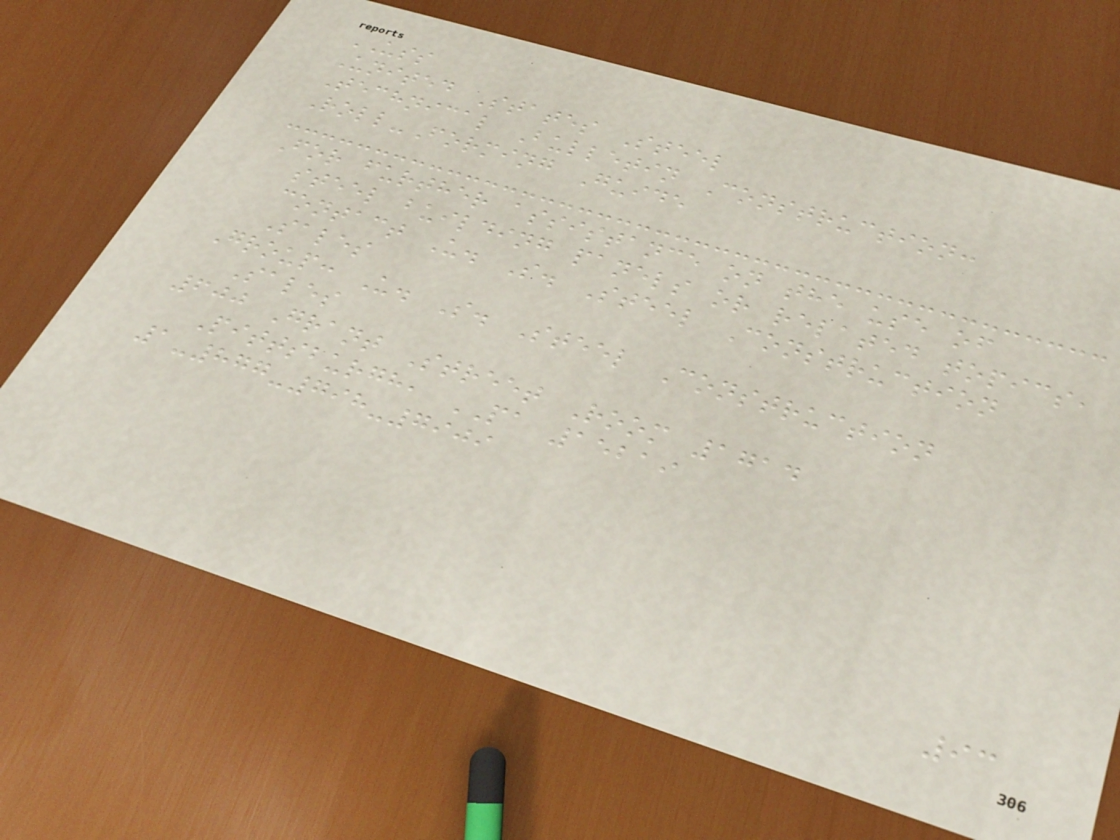USS
United States Steel
Technical Bulletin Construction:
Roll-Forming Guide
For further assistance on the use of
steel building panels or related topics,
contact U. S. Steel Construction
Sales
Group: U. S. Steel Construction
Sales
600 Grant Street Room 1714
Pittsburgh, PA 15219
1-877-798-7909
93
